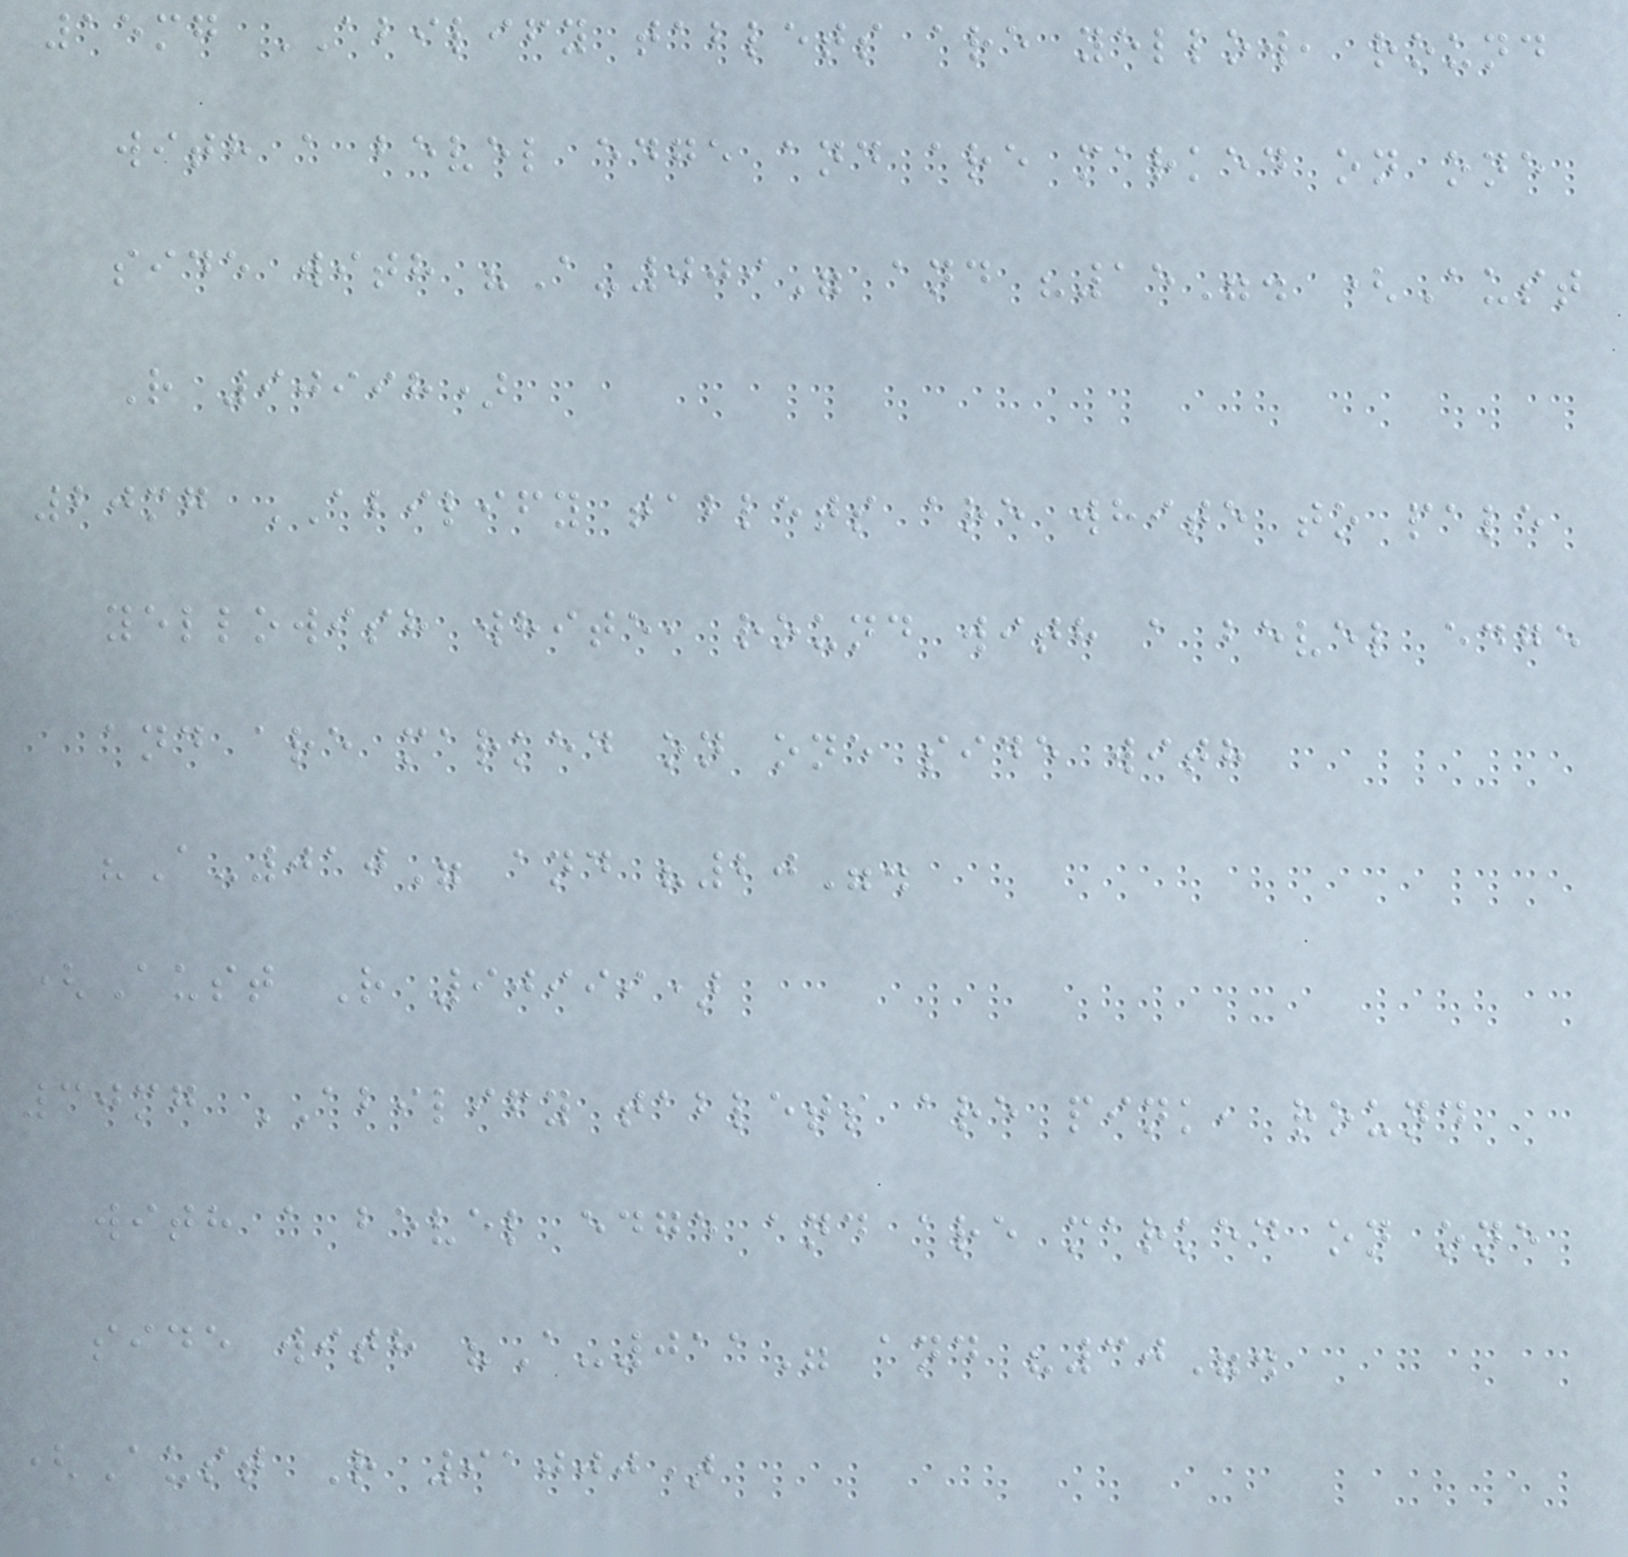15mg ABILIFY tablets are yellow, round
with a bevel edge and are marked on one
side with "A-009" and "15". (Aust
R 90998)
20mg ABILIFY tablets are white to pale
yellowish white, round with a bevel edge
and are marked on one side with
"A-010" and "20".
(Aust R 90999)
30mg ABILIFY tablets are pink, round
with a bevel edge and are marked on one
side with "A-011" and "30".
(Aust R 91000)
